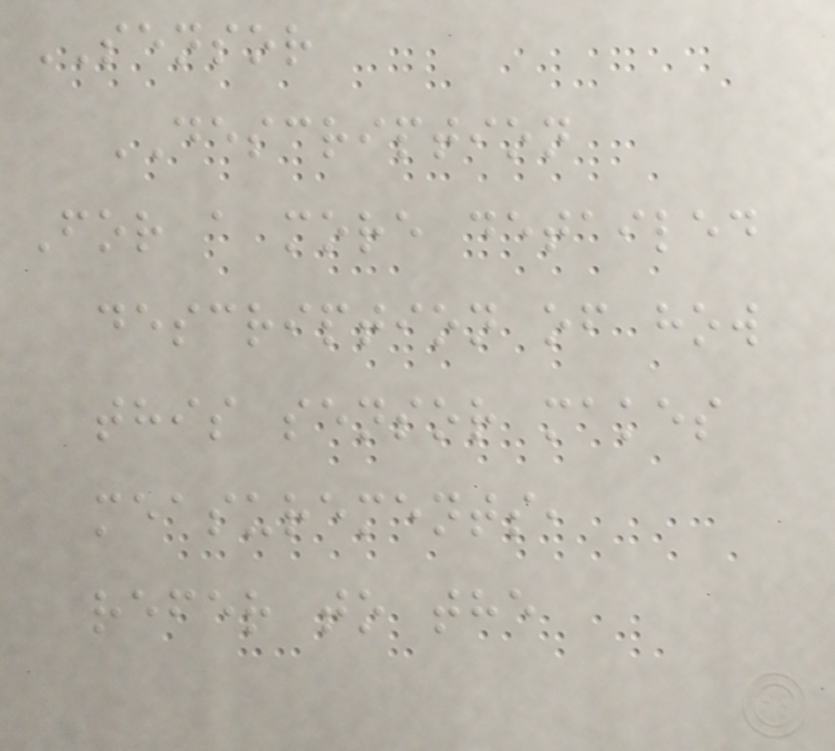SENSOR
DESCRIPTION
For a more detailed
description of how
this sensor makes
measurements,
refer to the
